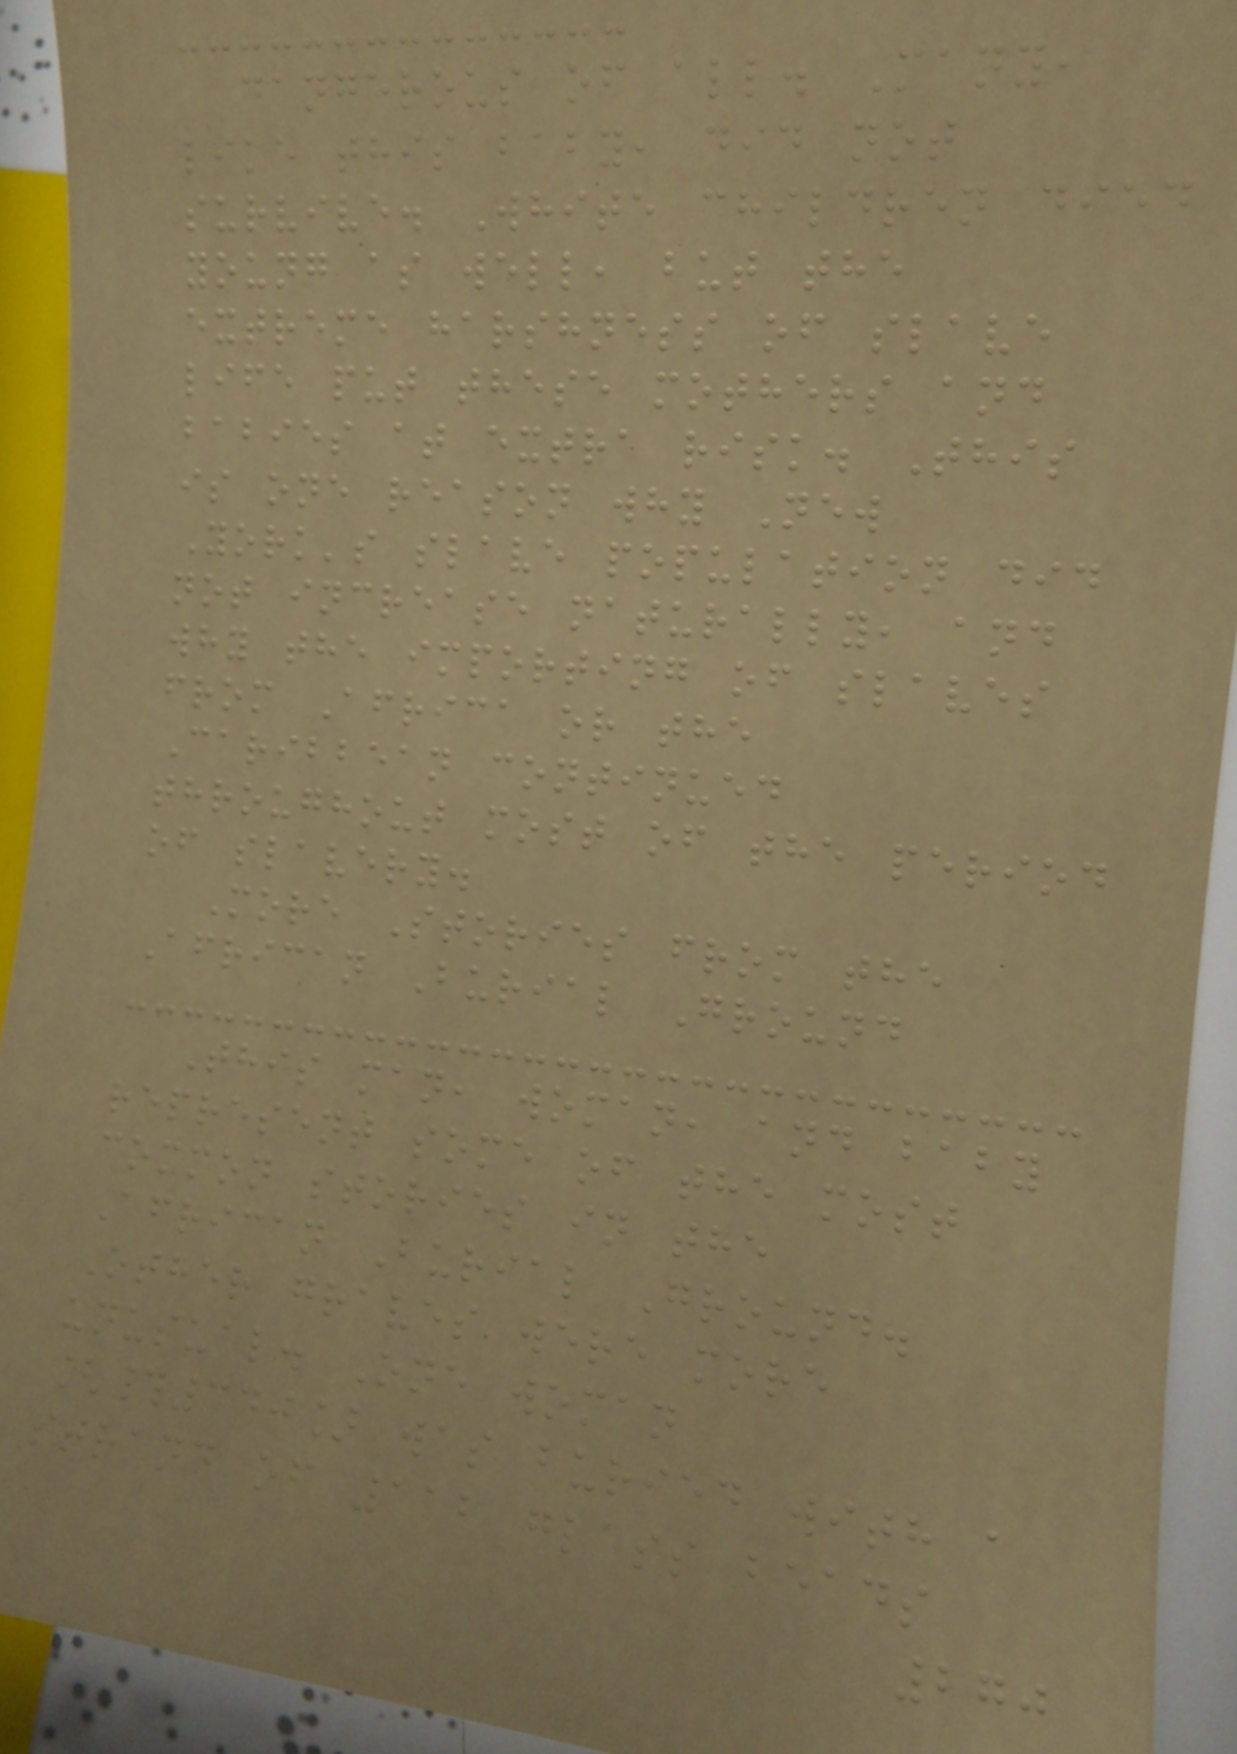dangerous of all. Many,
like this baby, did not
survive. White children died
young as well, but the
extreme harshness of slave
life put these mothers and
babies at extra risk. This
is one reason why New
York's slave population did
not increase naturally, and
why the importing of slaves
from Africa or the
Caribbean continued
throughout most of the period
of slavery.
More Stories from the
African Burial Ground
This man, woman, and baby
represent some of the most
common stories in the
African Burial Ground.
Other graves were more
unusual. One woman
[#340] was buried with a
strand of 112 glass beads
270
